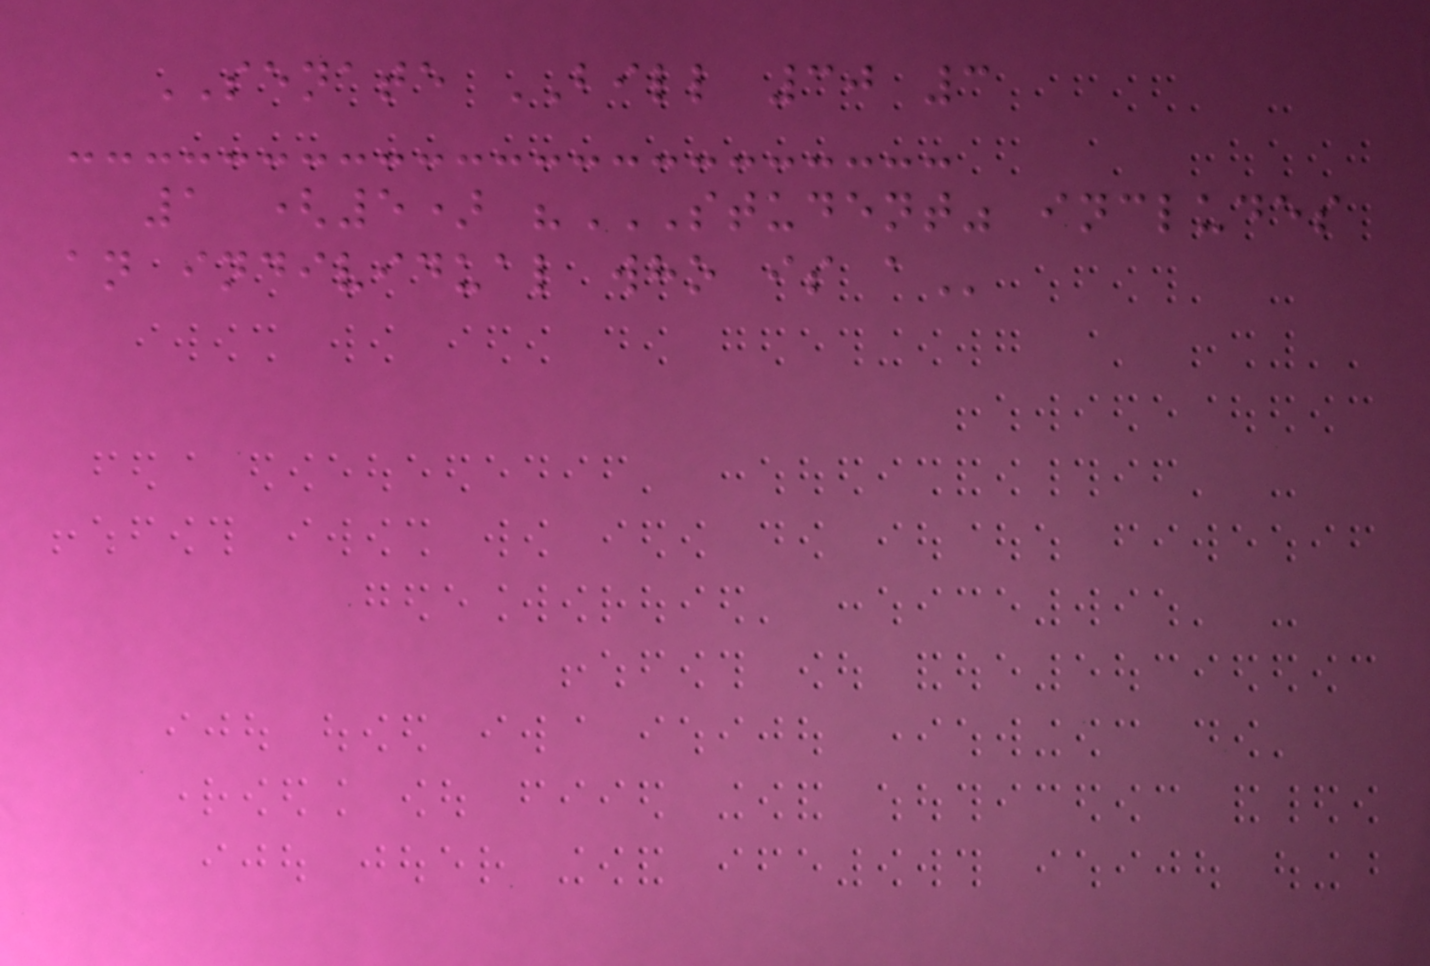SENATE BILL 30 3
1 (5) "STUDENT" INCLUDES
AN INDIVIDUAL WHO IS A
